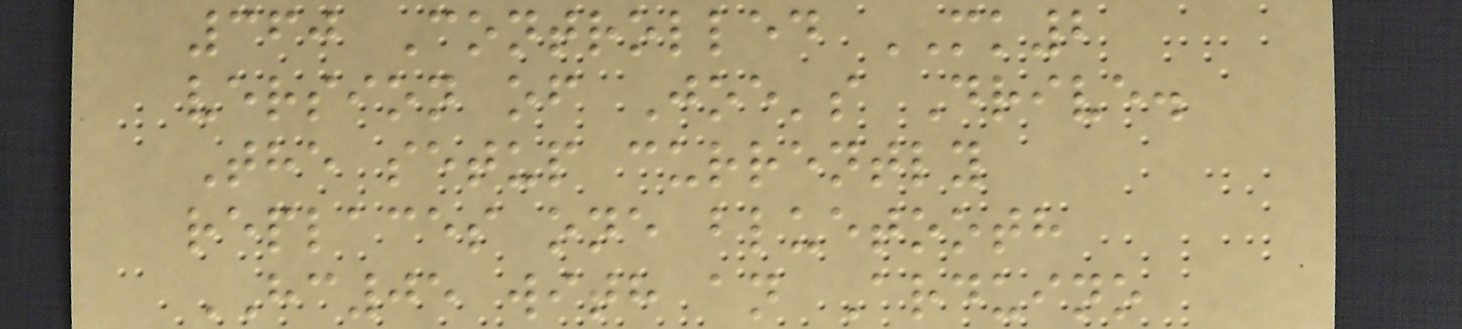360 Controlled MK2
version of Joe's Drive.
The setup currently
replaces one bluetooth
HC05 with an Arduino
